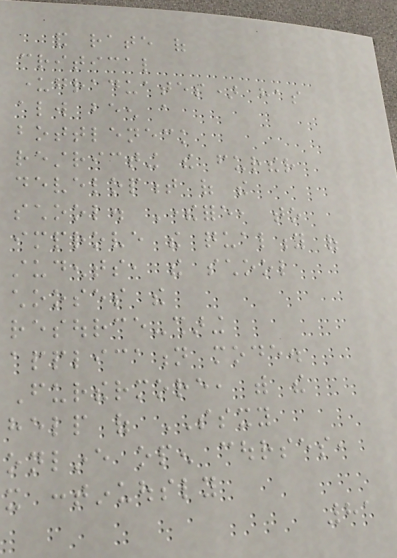and rate of
critical
undergraduates) has
always been a
bottleneck
restricting the further
development of the
school. Therefore, to
improve the quality of
students, the school
chooses the
resource-sharing
application mode.
Furthermore, with the
help of SSXY
online open courses,
it continuously
81
